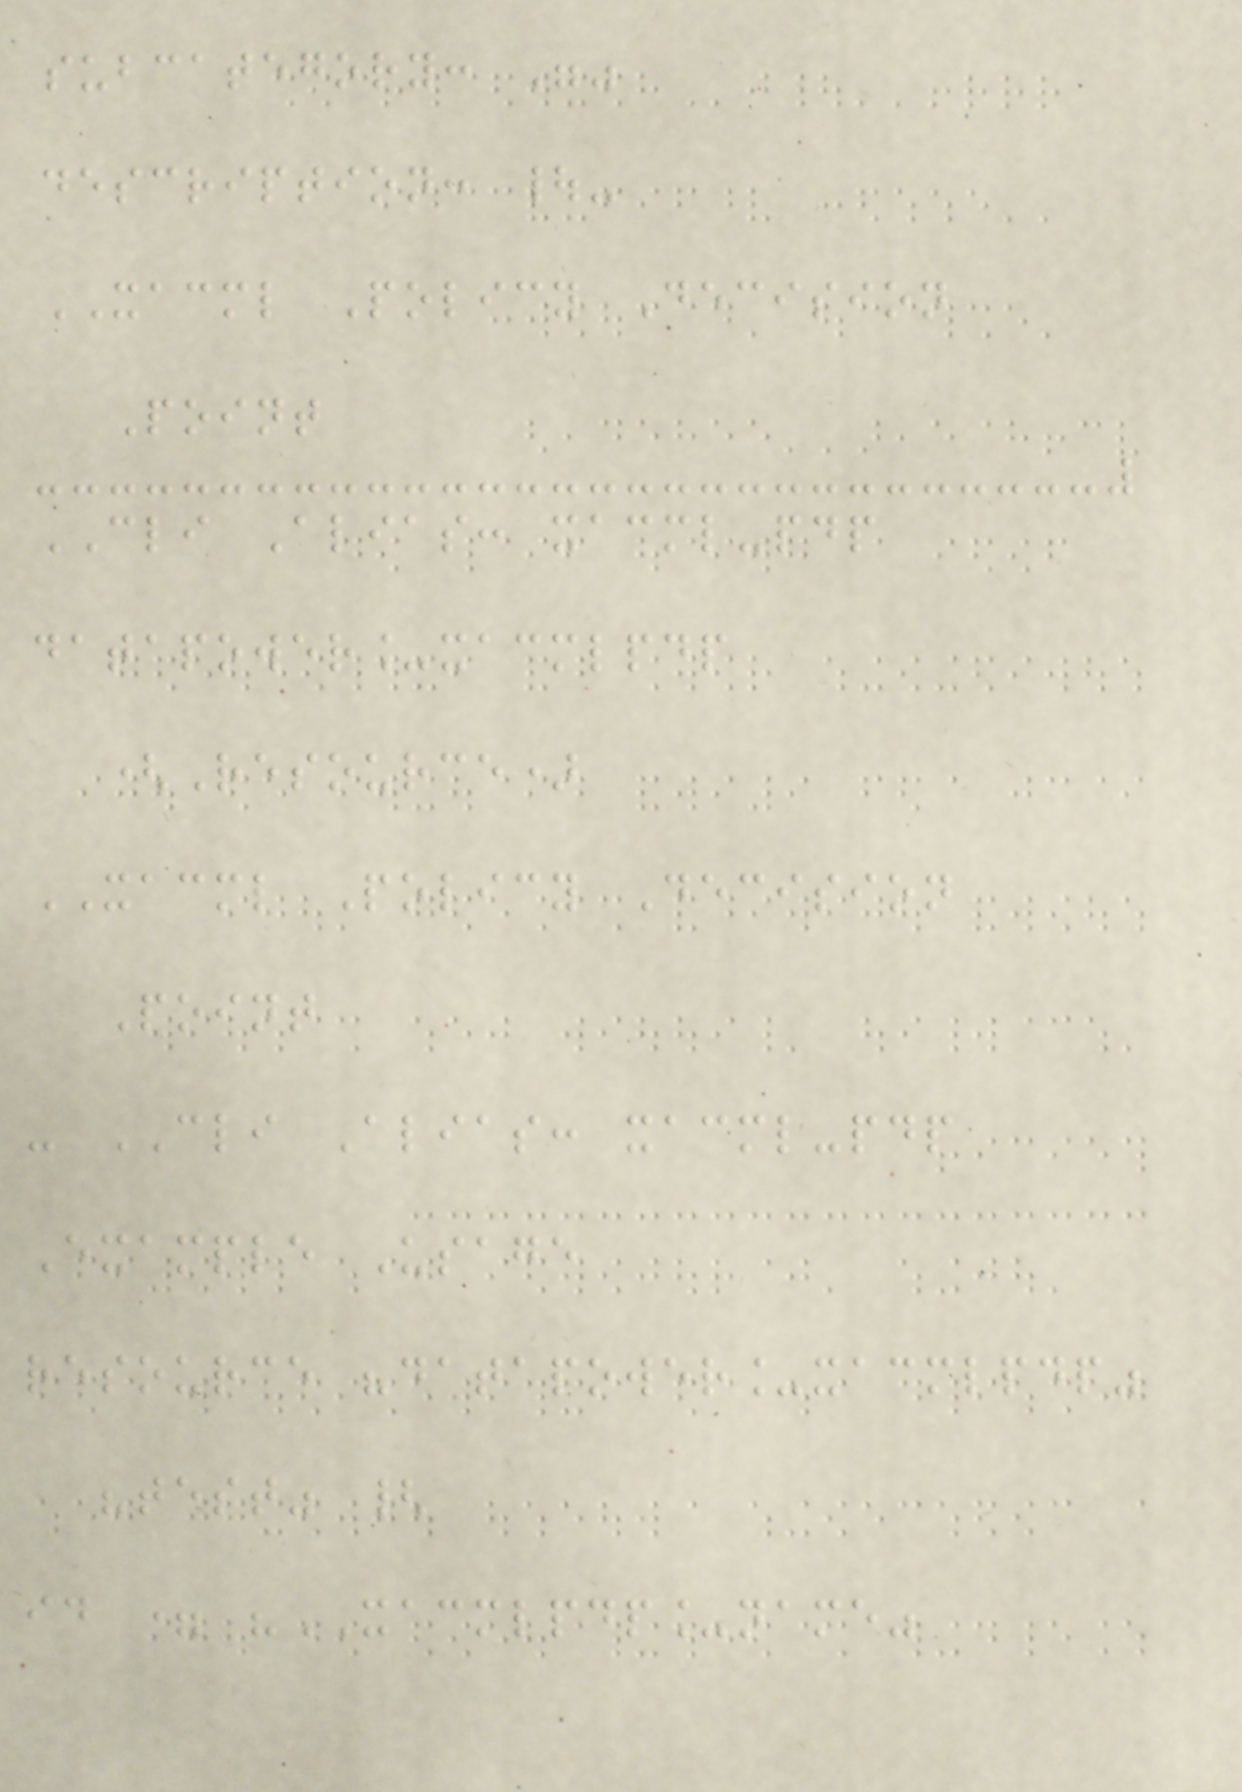subcategory: ""
description: |-
XACML Policy Decision
Point
CLI Alias: xacml-pdp
datapower_xacmlpdp
(Resource)
XACML Policy Decision
Point
- CLI Alias: xacml-pdp
Example Usage
resource "datapower_xacmlpdp"
"test" {
id = "XACMLPDP_name"
